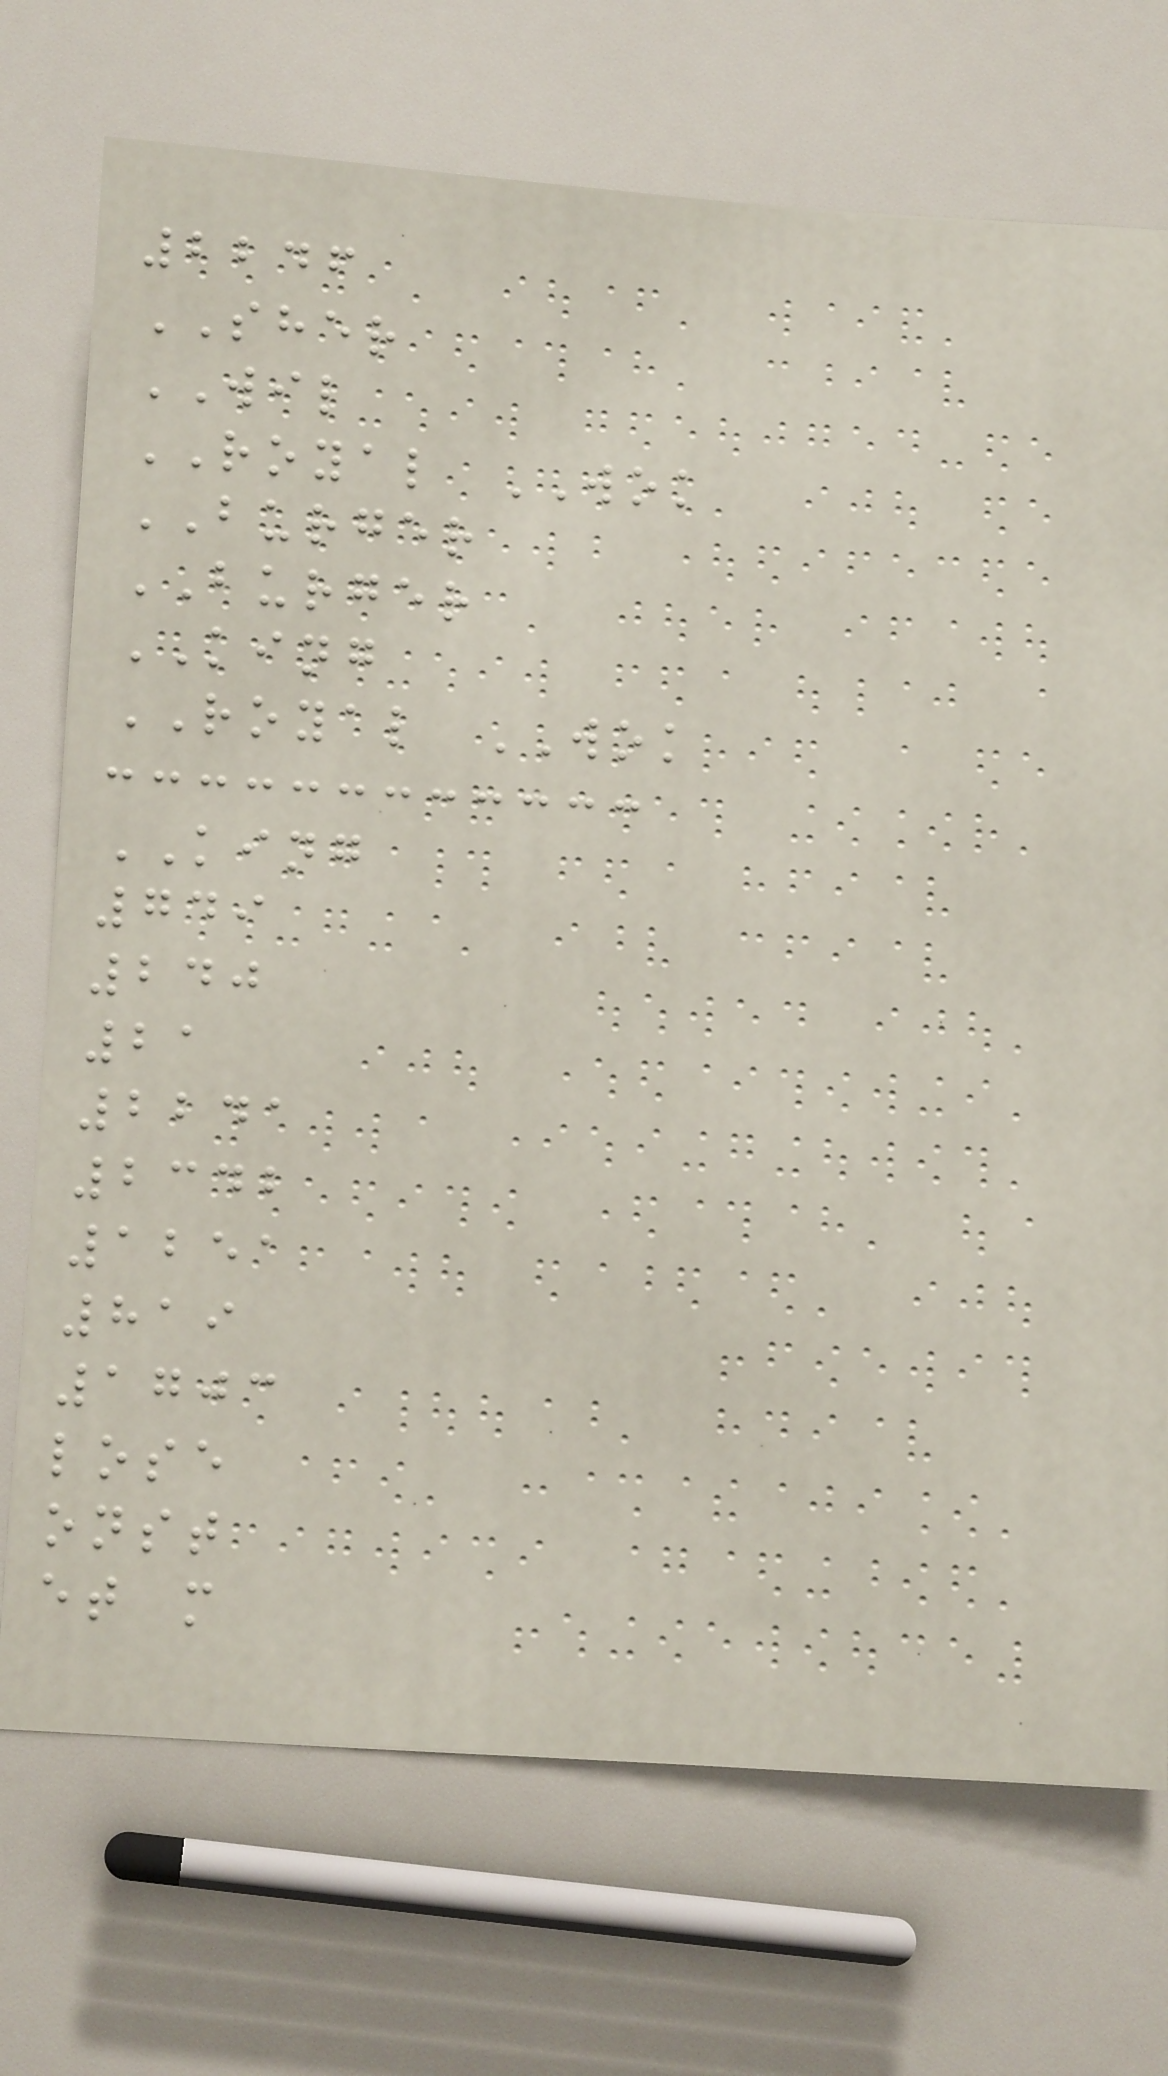2246
SHER
WIL
ROYAL WOK
BURGER
BURGER
KING
ROYAL WOK
KING
749
240
21
2241
2342
1251
819
1703
lose
onst
et m
